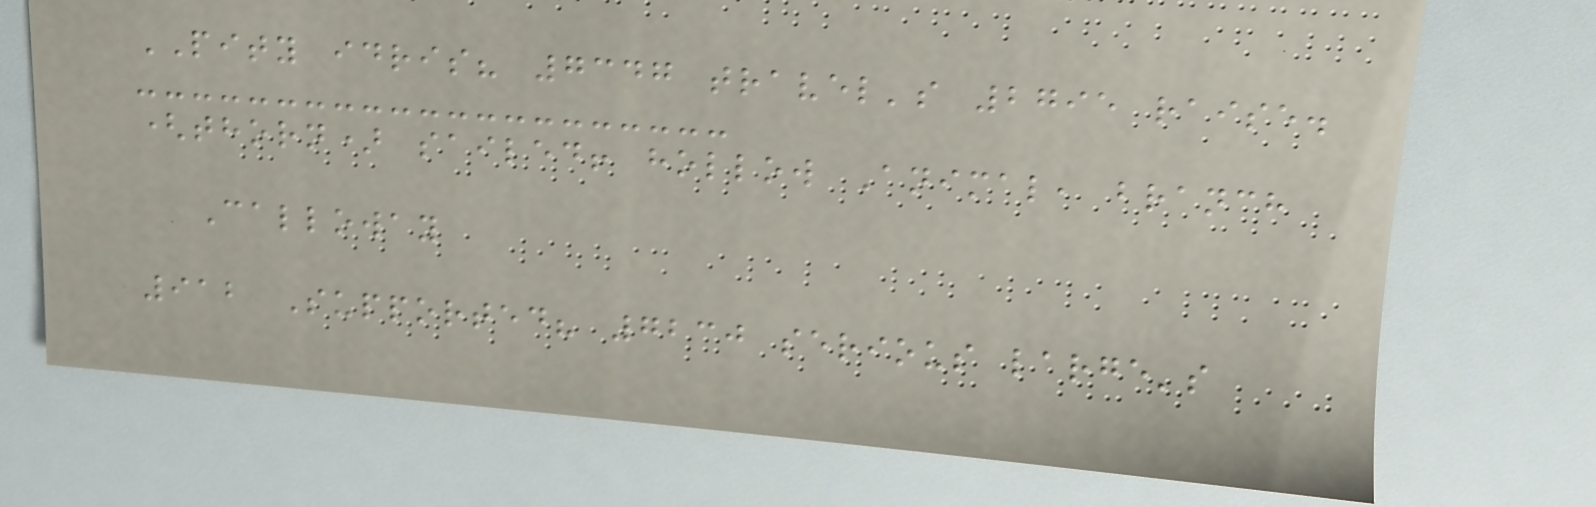PITY idris? 7347 travel's 2795 raise.
(thorn) sailed! hollow Animal, branch
Calloway
912 Supported? 7230 serious large's
